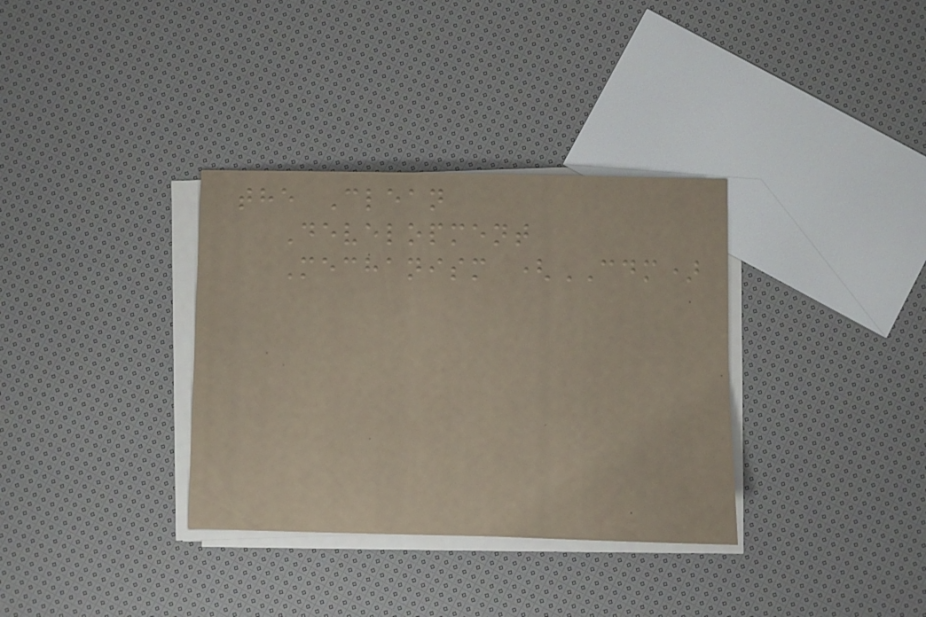the Clean
Development
Mechanism (CDM)
